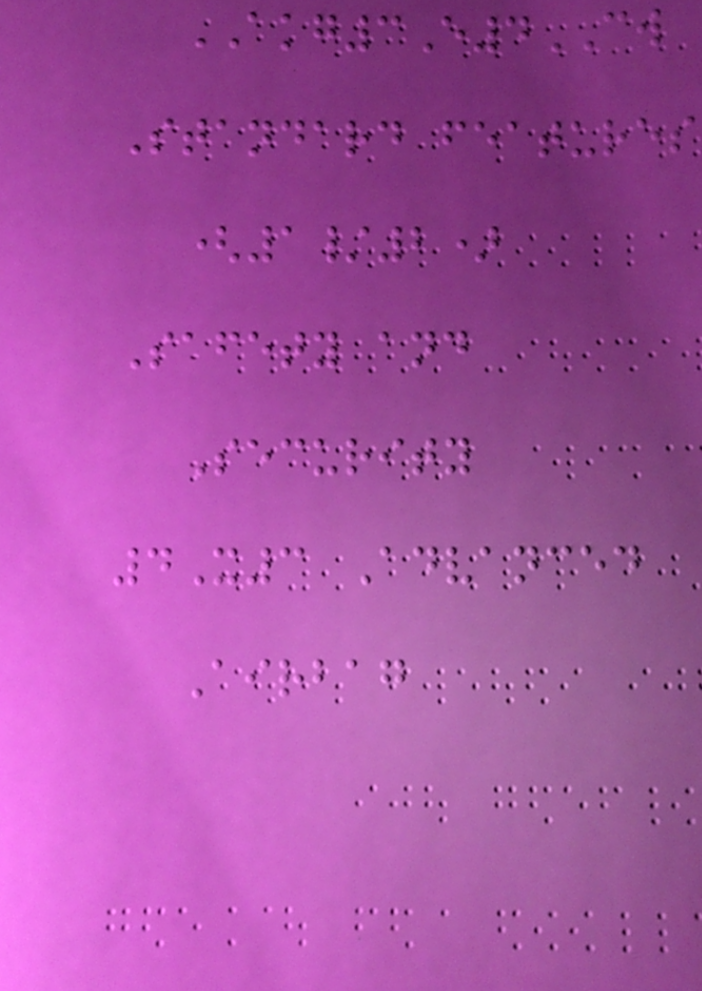AKG3E4CW
Standard features
(1/2)
Safety and
Security
4X3 Advanced
Airbag
